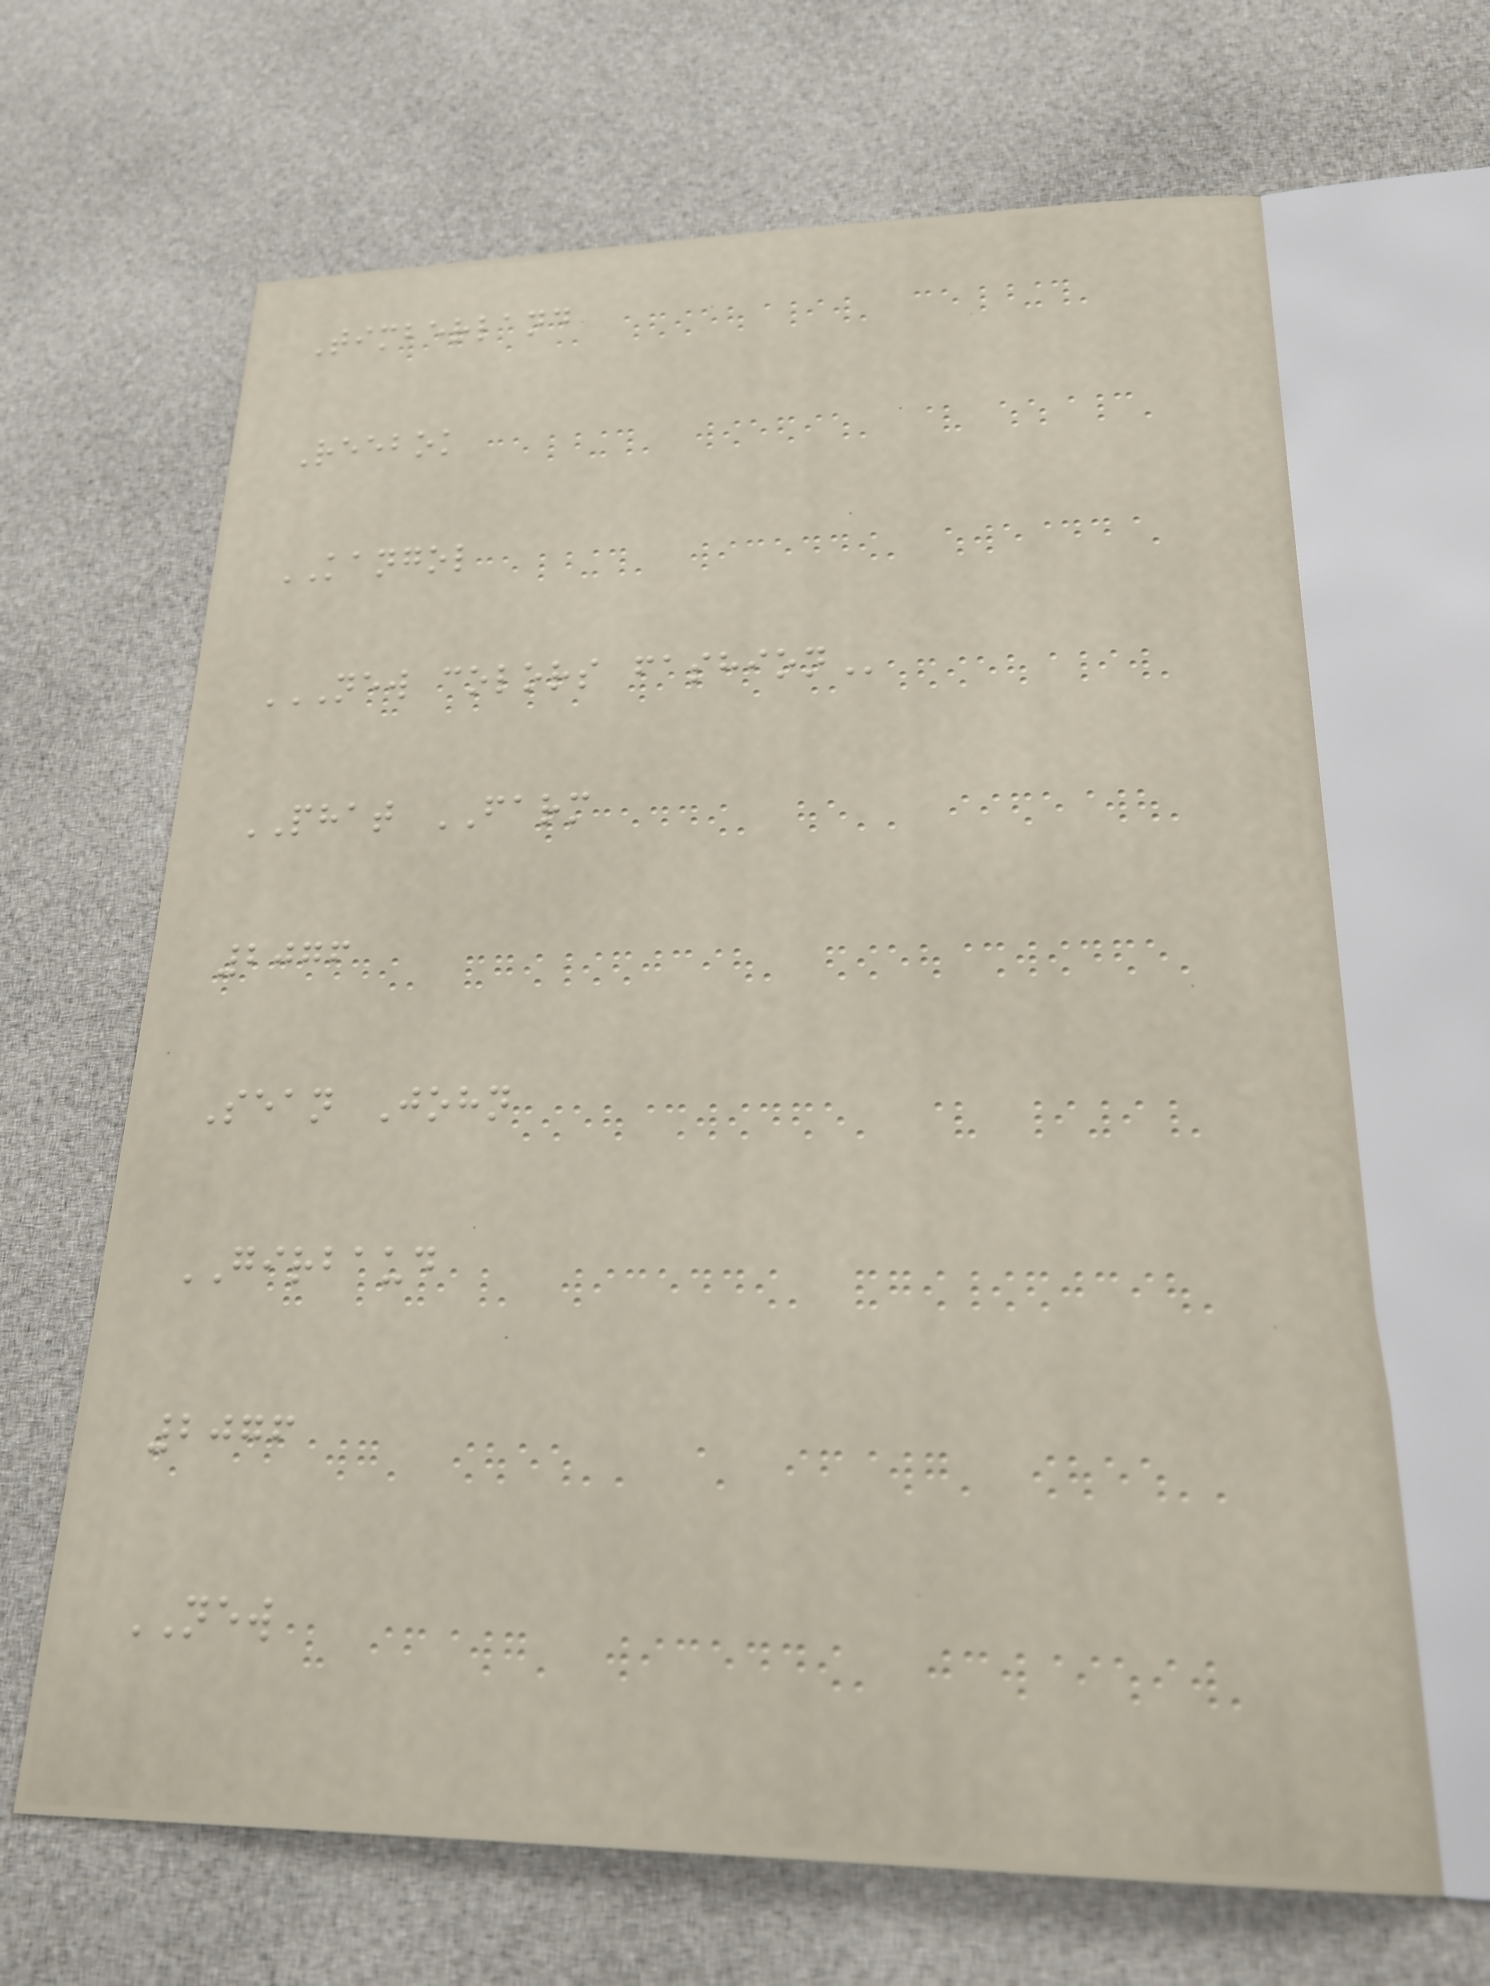Timberland
Reebok
KANGOL
NEW COLORS FASHION
PHAT FARM
2076
Sean John
GIRBAUD
2076
NEW
